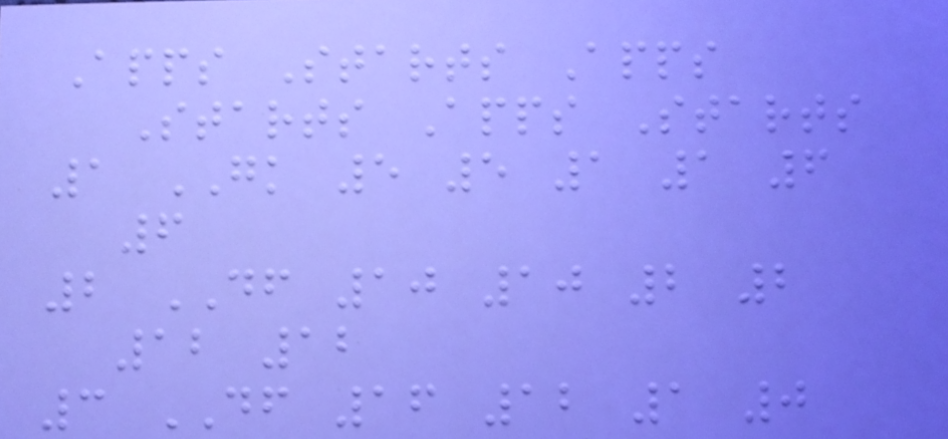Apps Starts Apps
Starts Apps Starts
1 GK 5 5 1 1 6
6
2 DF 10 10 2 2
12 12
3 DF 16 12 1 0
